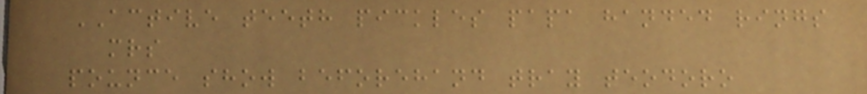ACTIVE teeth pickles papa handed rings
mrs
pounce show beforehand tray teodoro
